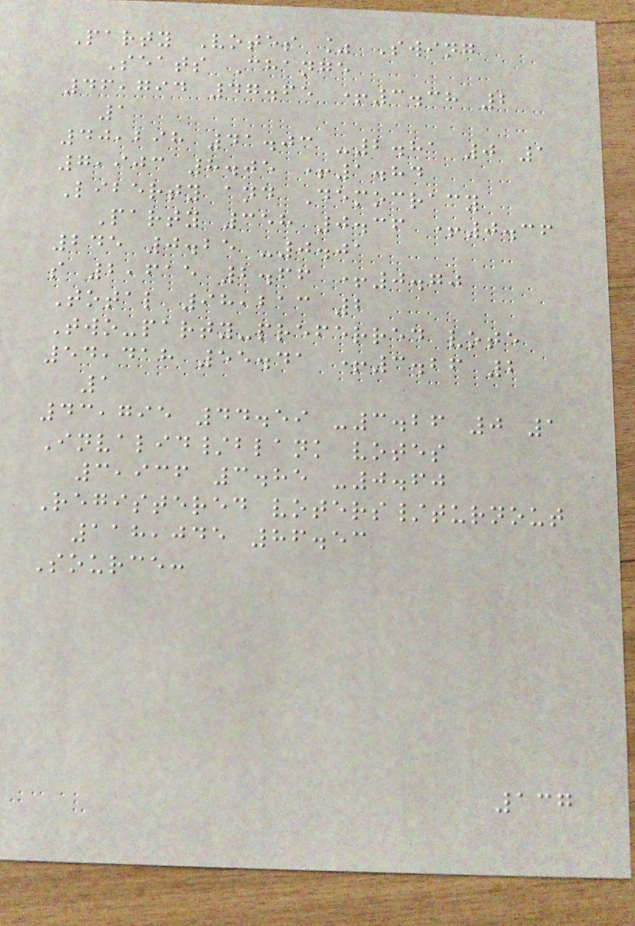Party Votes % Swing
Seats Change
46,794 47.65 +3.38 2
1
40,298 41.03 -2.81 0 1
7,903 8.05 +1.84
Liberty and Democracy
Party 358 0.36 +0.36
245 0.25 -0.01
s 2,615 2.66 +0.70
Total 98,213 2
Two-party-preferred vote
54,418 55.41 +3.26 2
1
43,795 44.59 -3.26 0 1
Invalid/blank votes
3,936 3.85 -0.60
Registered voters/turnout
118,045 86.53
Source:
137
